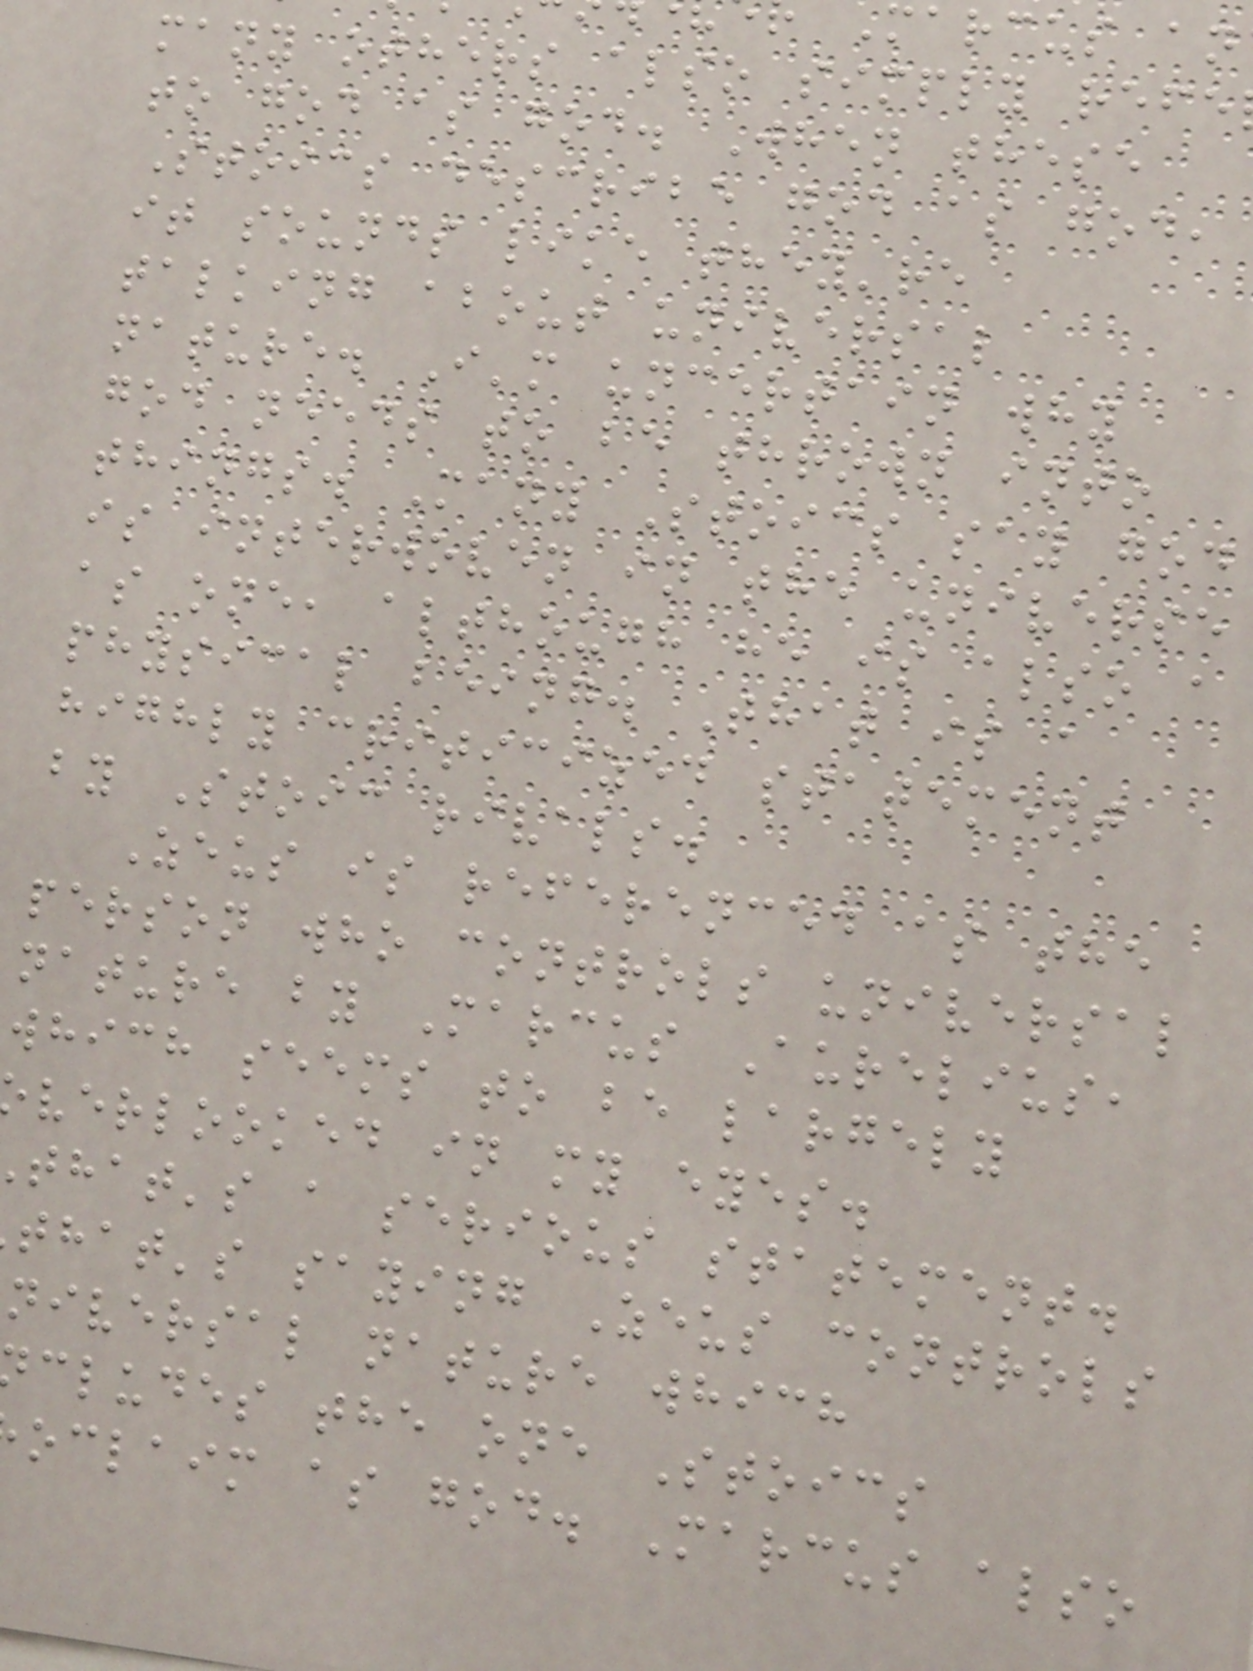marcus an
many others also simply refe
to god as god. When these
Stoics describe god as god,
it sounds like they're
talking about universal
nature. I'm uncertain why
god needs to be thrown into
things. Many Stoics say god
is interwoven in the universe
as one, although he is also a
physical being. That is a
highly criticized statement
by Stoic rivals.
Zeus is referenced as the
person who controls universal
nature by Marcus Aurelius,
which seems to be largely
verlooked in my eyes.
that's a serious statement.
that's saying Zeus controls
niversal nature which
cludes the one Stoics
oclaim as god. Marcus also
